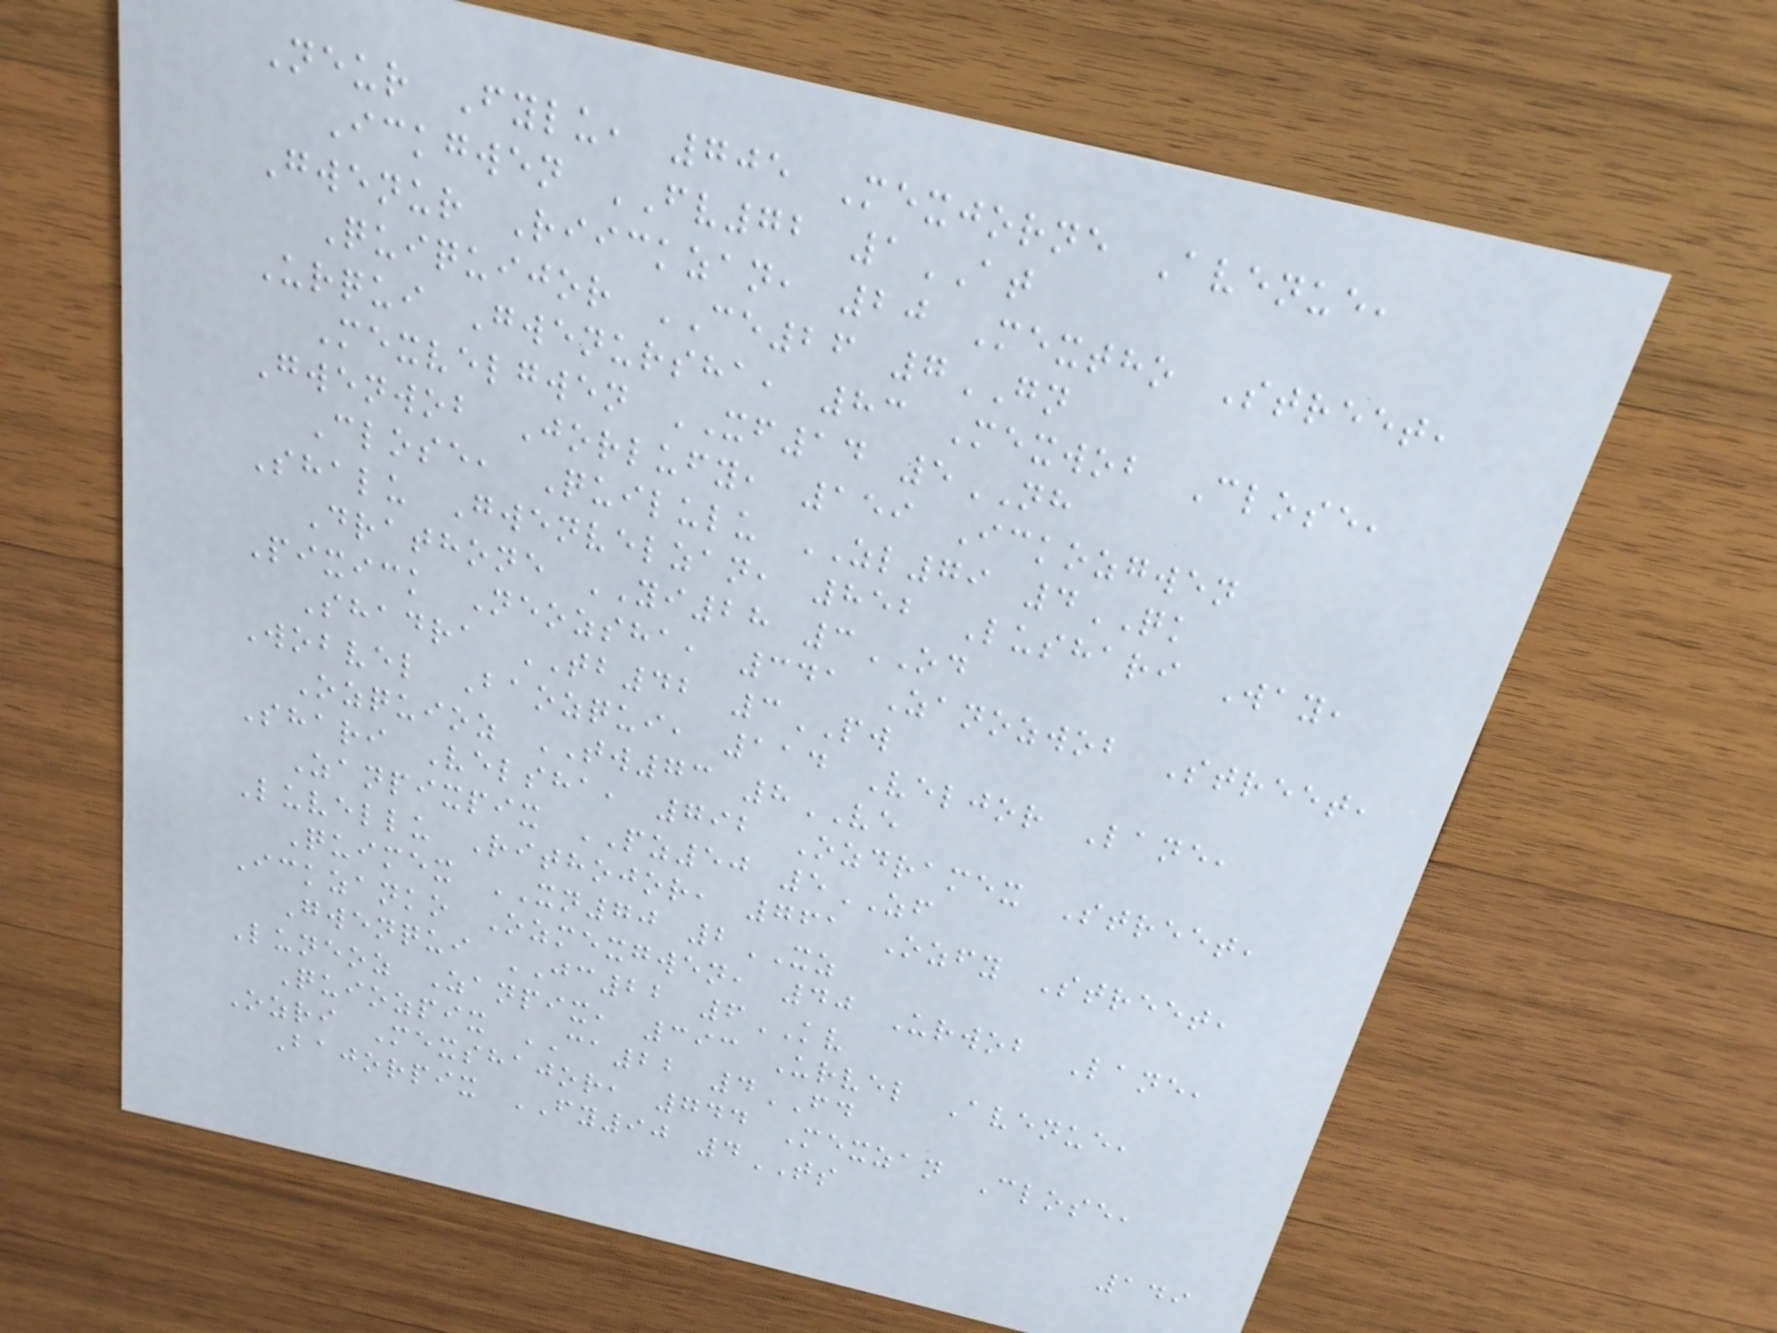Neur Fylu, 705 Mexjorne Avenue,
Ickgwen FV72 1AT
Gwenur Riickzan, 20 Mextho Street,
Quiquijor CE26 7GN
Urqui Gwenursha, 83 Mexwob Close,
Mexvelgwen XF14 5NH
Gwenwob Jorlufy, 159 Ickozgwen
Close, Quilulu ZL79 4QK
Shalu Gwenvelzan, 852 Lushari Way,
Drathone YI28 3OD
Pixick Neozsha, 341 Zanozwob Street,
Shadra TB42 3PW
Wobvel Baozqui, 114 Veljor Lane,
Ozquioz TW73 8VE
Shari Velsha, 792 Ozdramex Street,
Zanpixpix PZ50 5ZF
Luvellu Rithojor, 761 Ozfy Street,
Quimex XN70 2XZ
Ickzanko Ozmexgwen, 40 Urwob Lane,
Gwenqui JC22 6KV
Luneoz Zanpix, 393 Urvel Avenue,
Quiozpix CA22 4FD
Ozri Mexshajor, 744 Mexzan Close,
Bajorpix FY90 4TS
149
